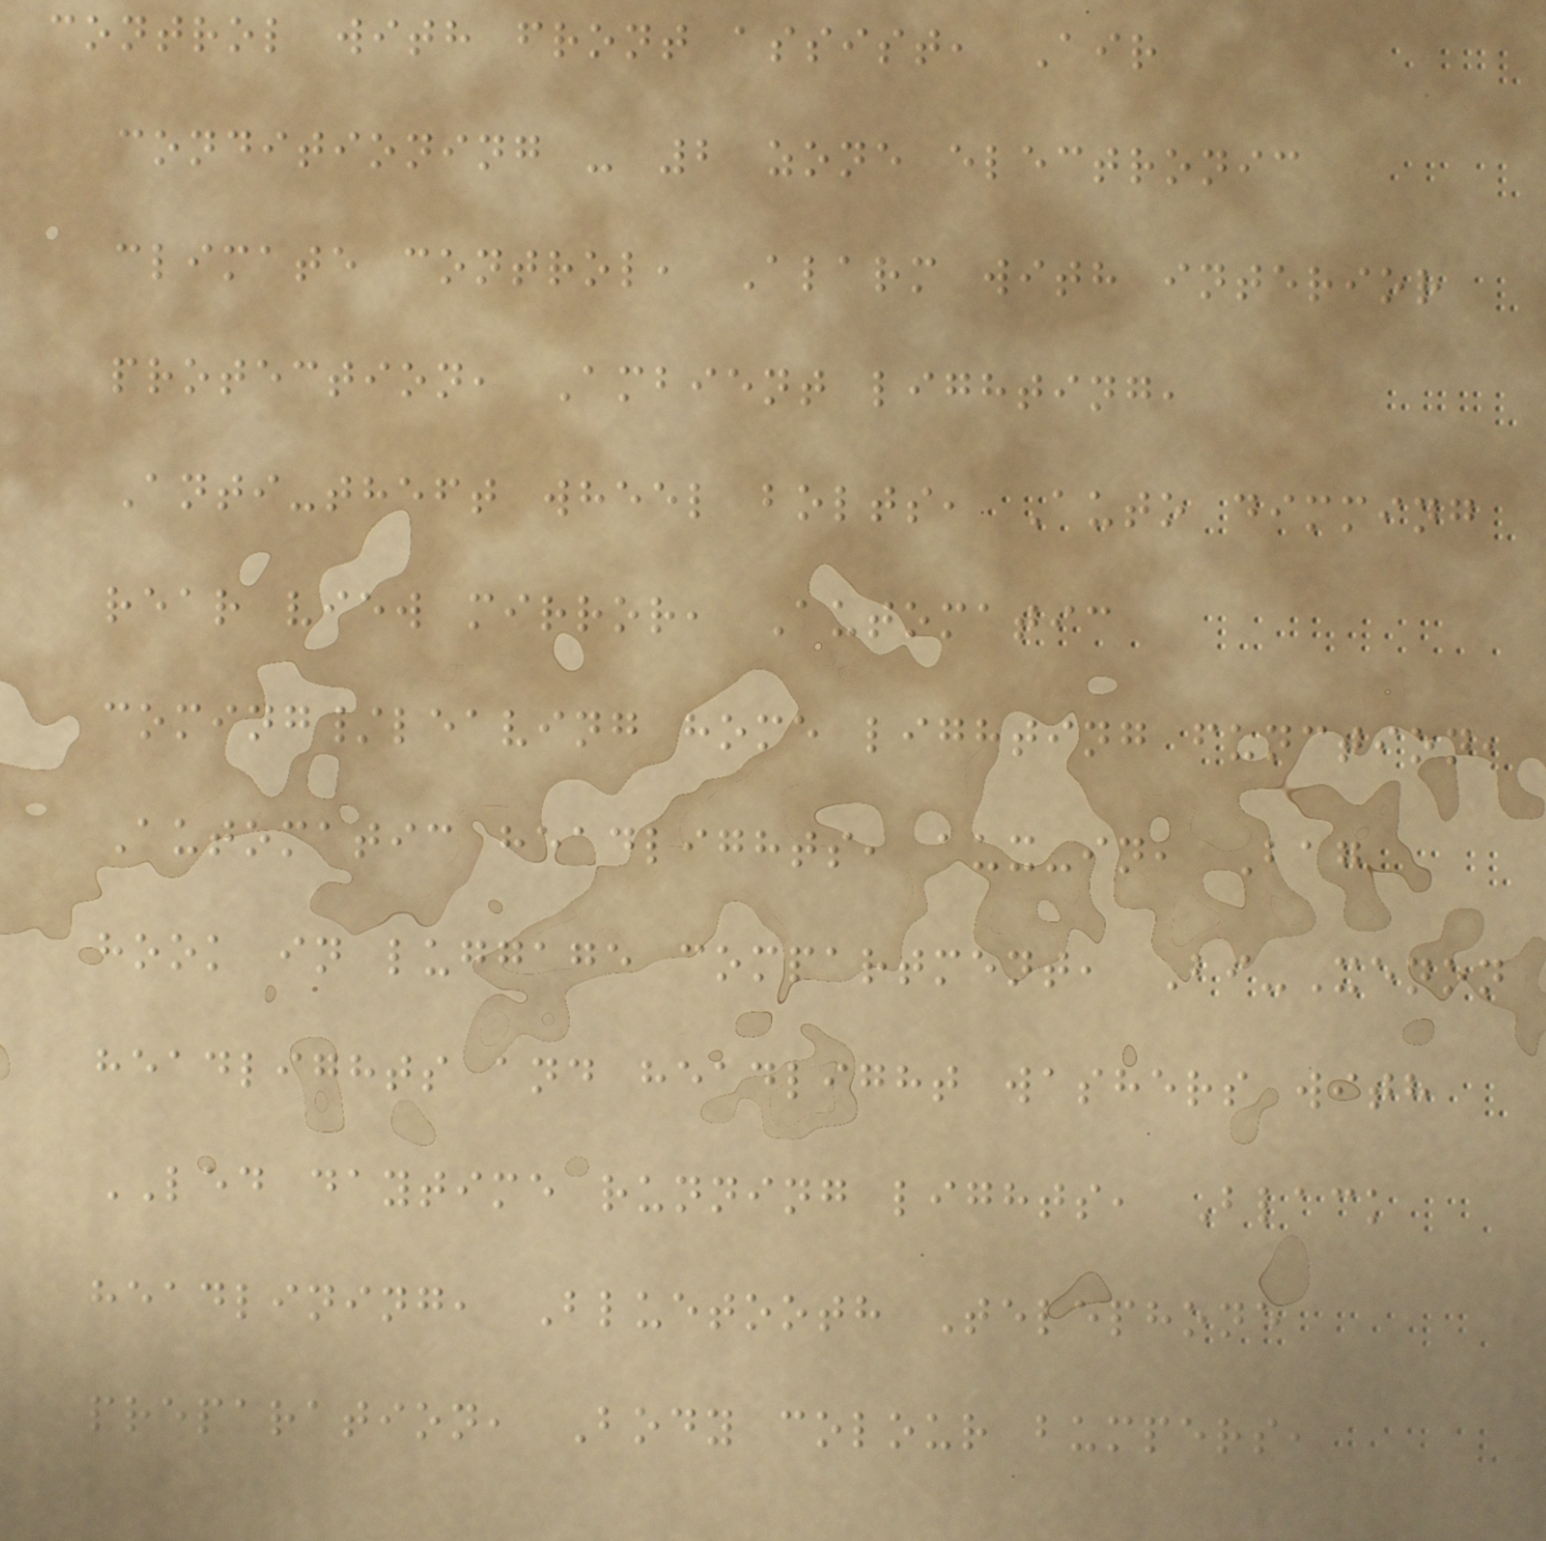control with front assist, Air
conditioning - 2 zone electronic
climate control, Alarm with interior
protection, Ambient lighting,
Anti-theft wheel bolts, Auto dimming
rear view mirror, Automatic
coming/leaving home lighting function,
Automatic headlights, aux-in, Bag
hook in luggage compartment, Bi-Xenon
headlights and headlight washers with
LED daytime running lights, Black
headlining, Bluetooth Telephone
preparation, Body colour bumpers,
